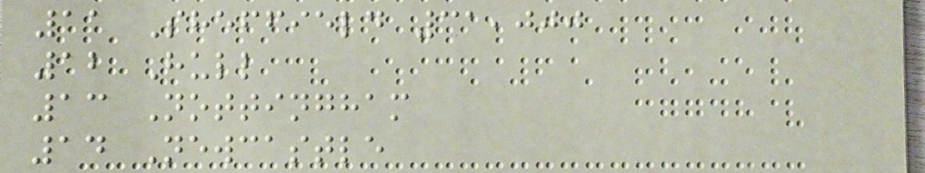11 Sheffield 31,000
12 Hull
13 Nottingham
14 Newcastle
